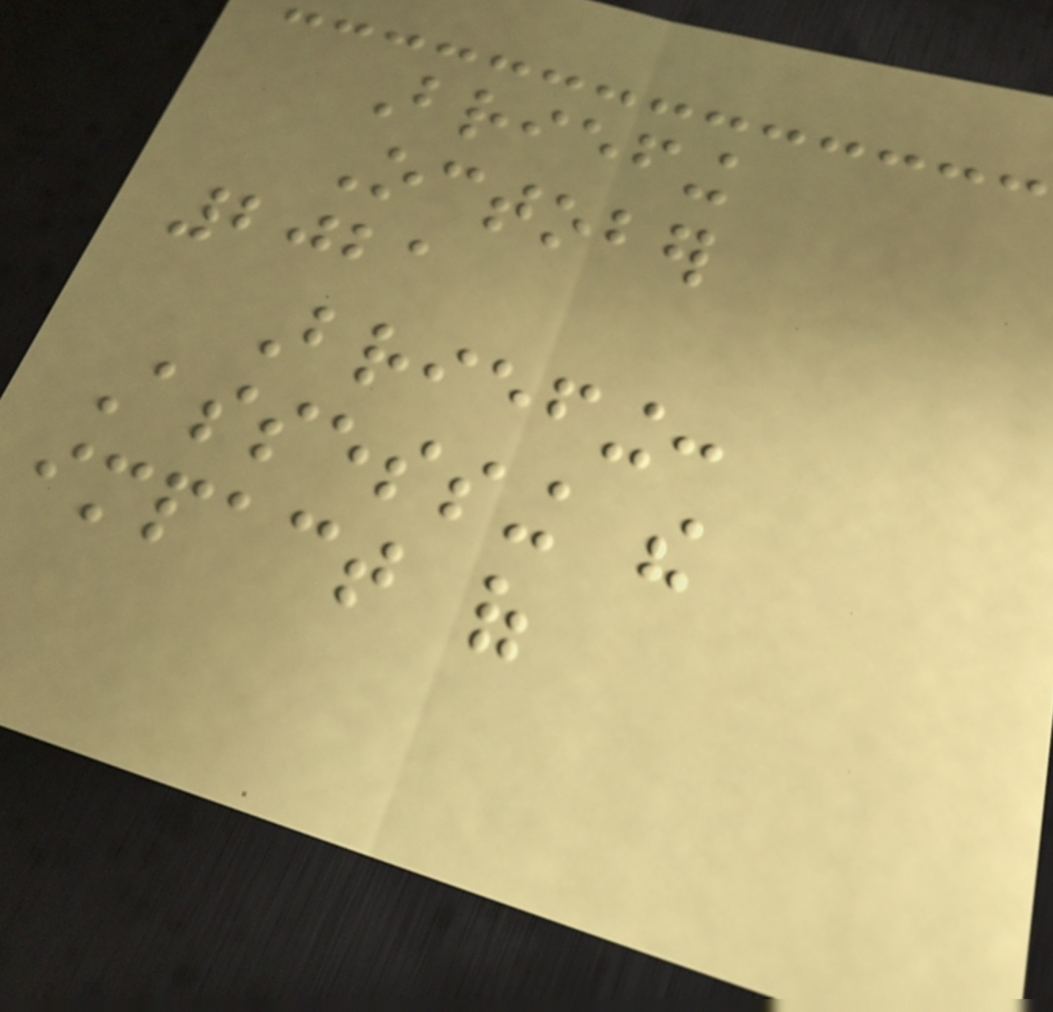Briefing
October
2021
Briefing:
Assessing the
impact of
